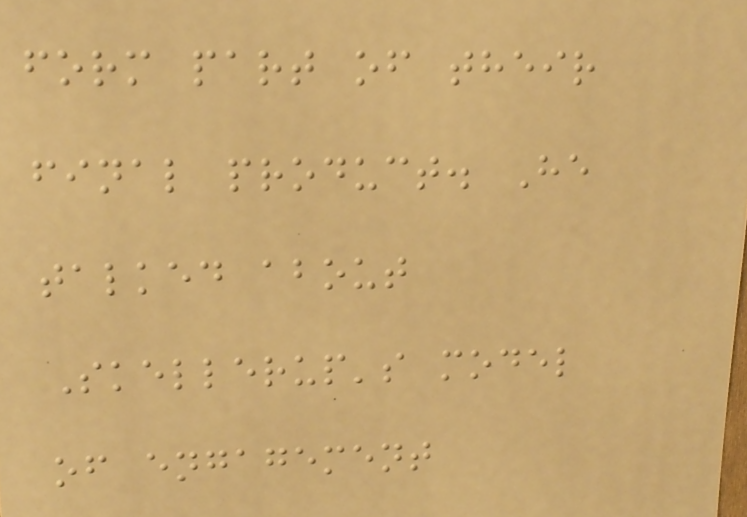form part of their
final product. He
talked about
Skellerup's model
of engagement
